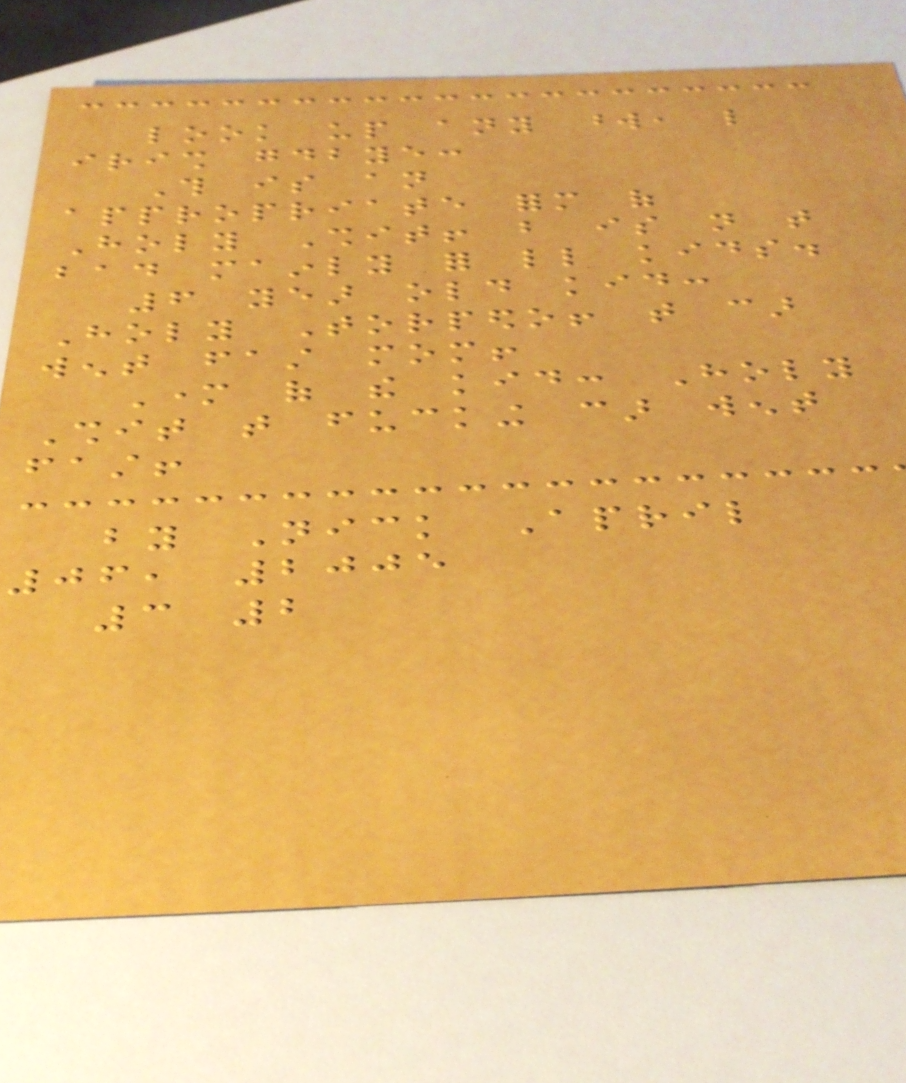look up any word, like
irish goodbye:
This is an
appropriate form of
Holy Shit! but is not that
bad mainly for little kids.
6 year old kid:
Holy Torpedo! that car
went fast mom!
Mother of the kid: Holy
Shit that fucking car went
fast!
by Nick April
06, 2005
3 2
